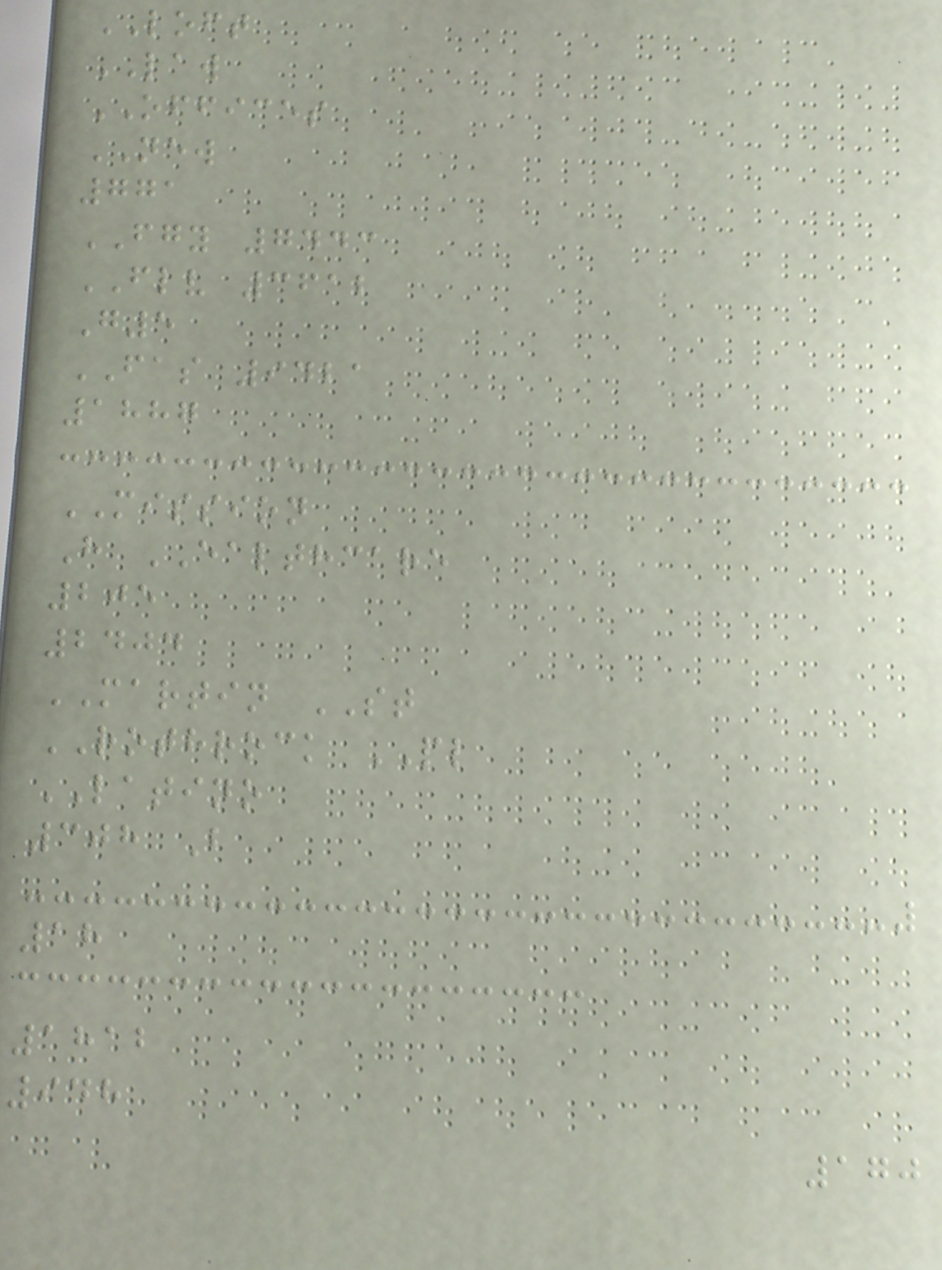LOFT
LAW
OFFICES
NEW
771
FGY 7443
FLV 3612
G5
FAS 9421
1887
MISSION
H EALTHCARE
205
2404
MARTIN ST
ROTHROCK PL
LATINO
308 B
18
1812
948
170
